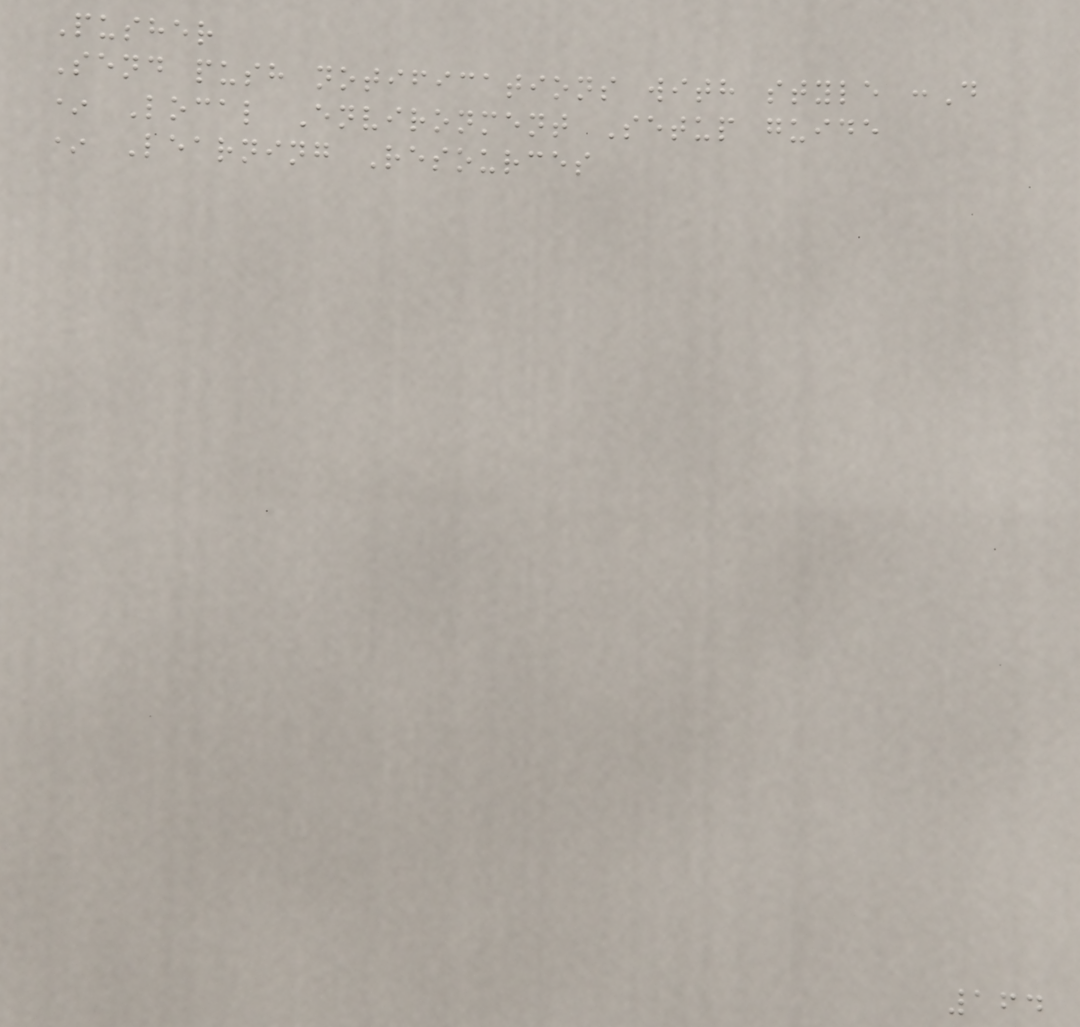Pusher
Send push notifications with style :D
* Local Environment Setup guide
* Learning Resources
164
